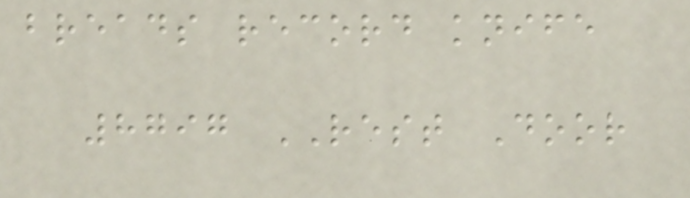breads record knife
8797 REST Door
